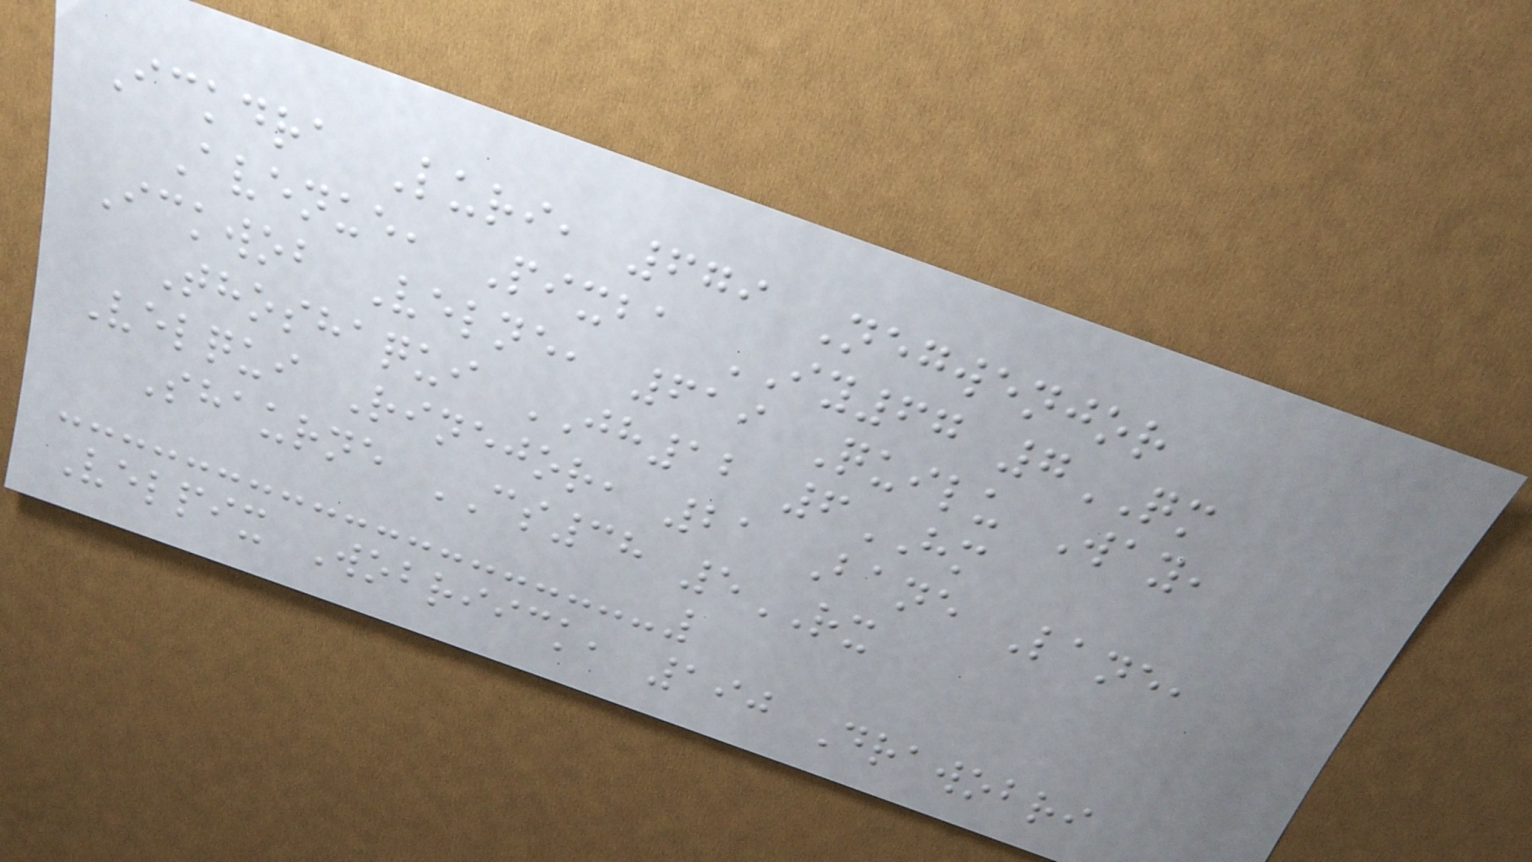Ickdra Luri, 679 Negwenjor
Avenue, Pixba IY67 7QM
Ickwob Velne, 619 Quilu Way,
Thoshaqui JH12 6HM
Velqui Rinejor, 21 Bane Lane,
Shaurne CS38 5RX
Velpix Wobriick, 190 Drawobri
